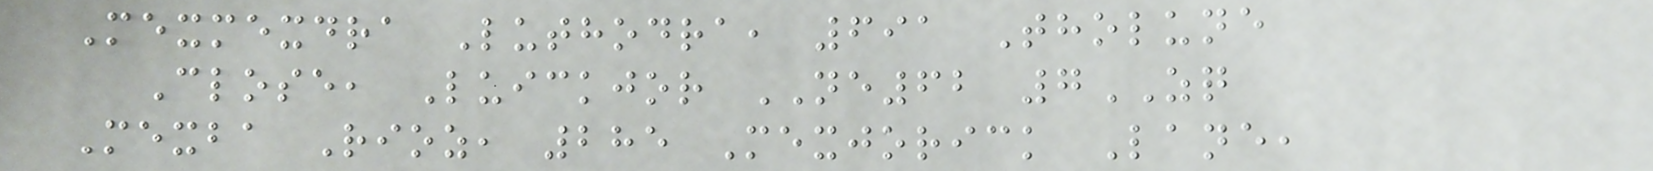Mexmexdra Luthodra, 691 Tholune
Close, Luickjor NE62 7ZQ
Mexba Rioz, 285 Mexjorick Lane,
